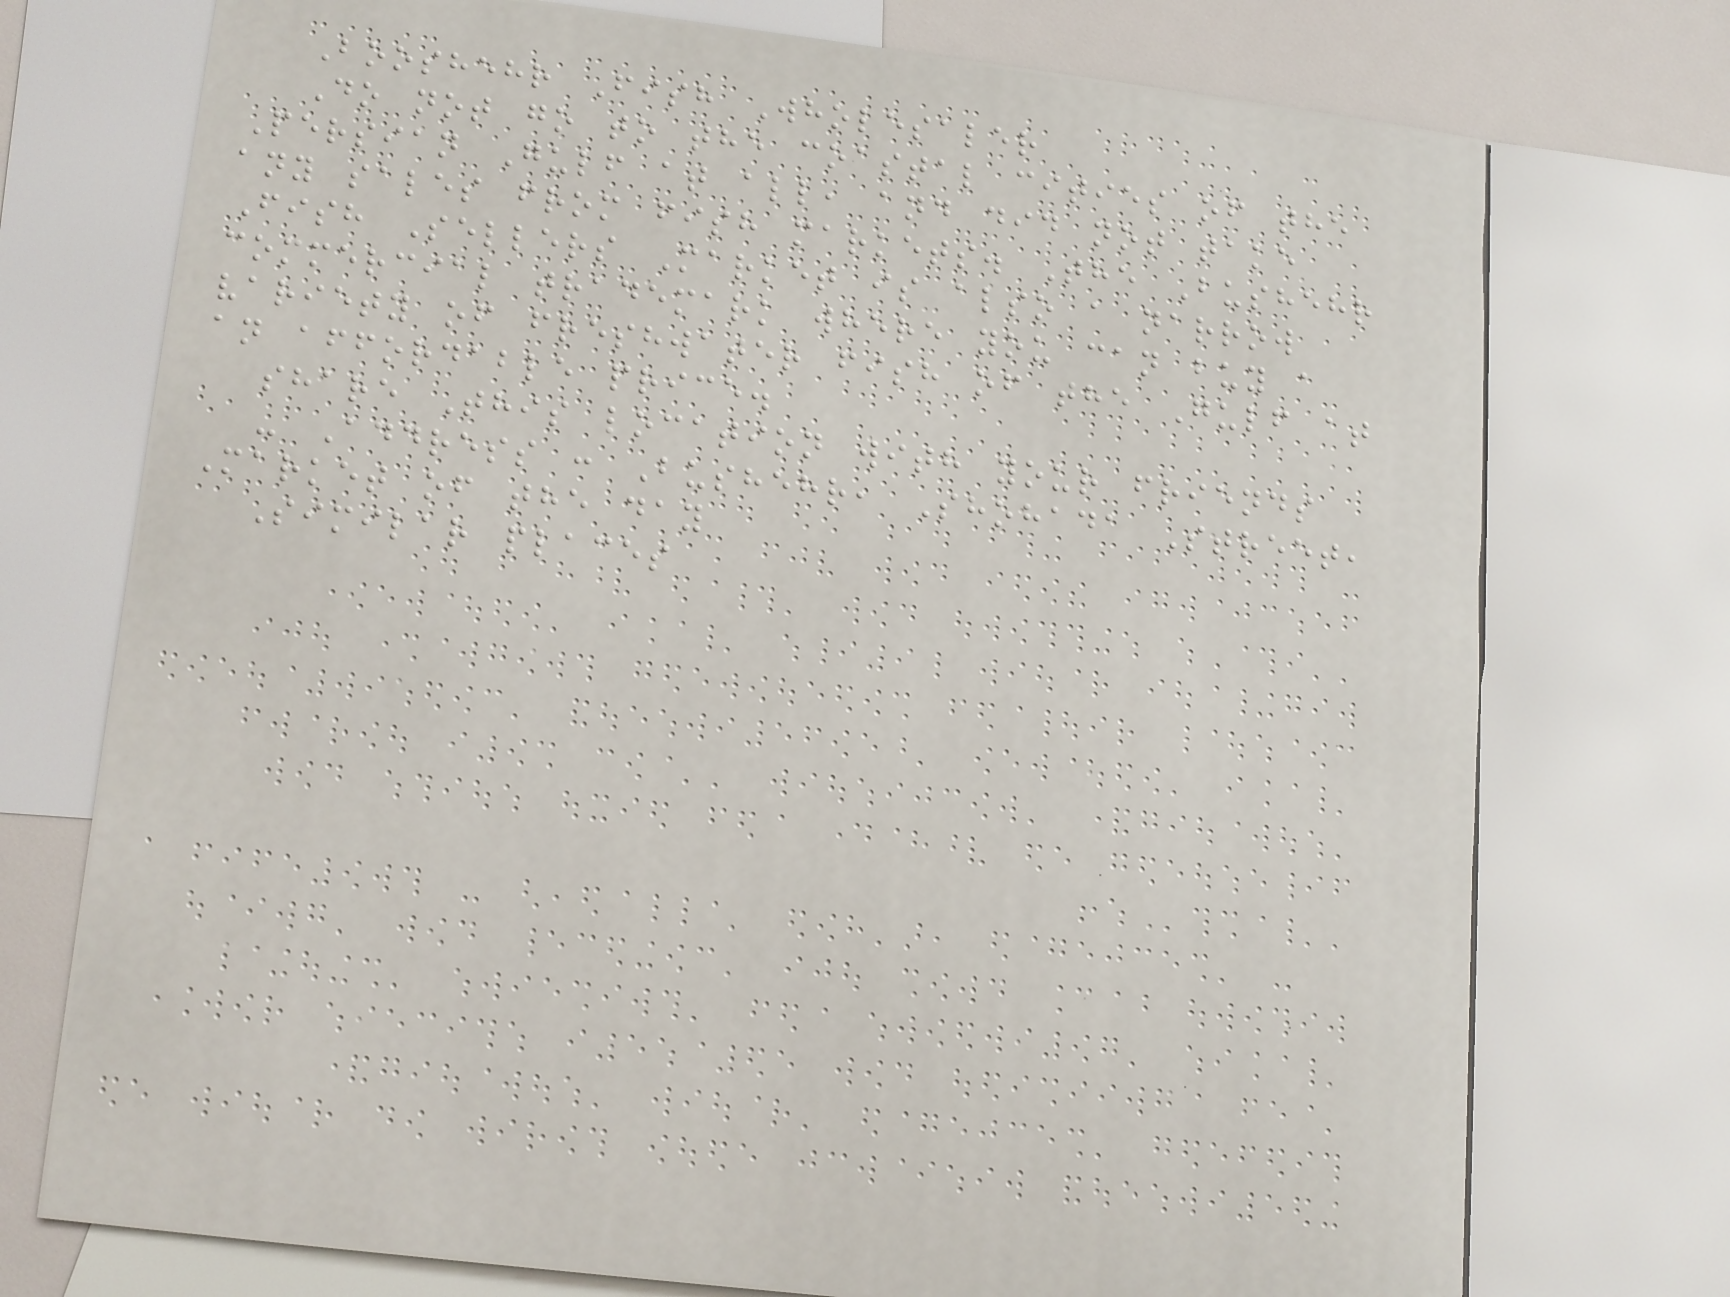Booshehr Fish Wholesaler
Do not go to the coastal cities of the
Persian Gulf at all, and did not take
any sales from fish markets. The Bushehr
Fish Sellers Market is also a narrow
commercial trademark where you can buy a
variety of freshwater fish of the Gulf at
an affordable price.
share This location with your friends
- Address : Bushehr, Shohada Street,
Market of the day
Similar places
